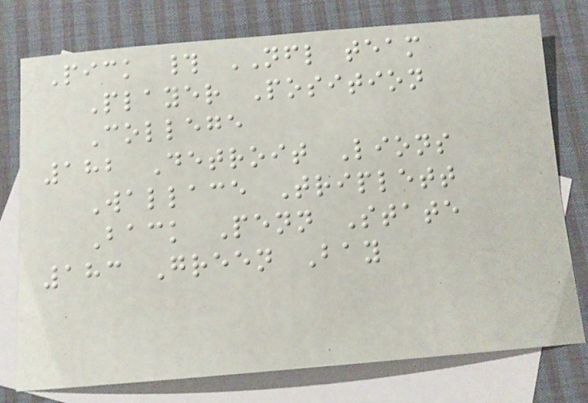Pick # NFL team
Player Position
College
182 Detroit Lions
Wallace Triplett
Back Penn State
183 Green Bay
